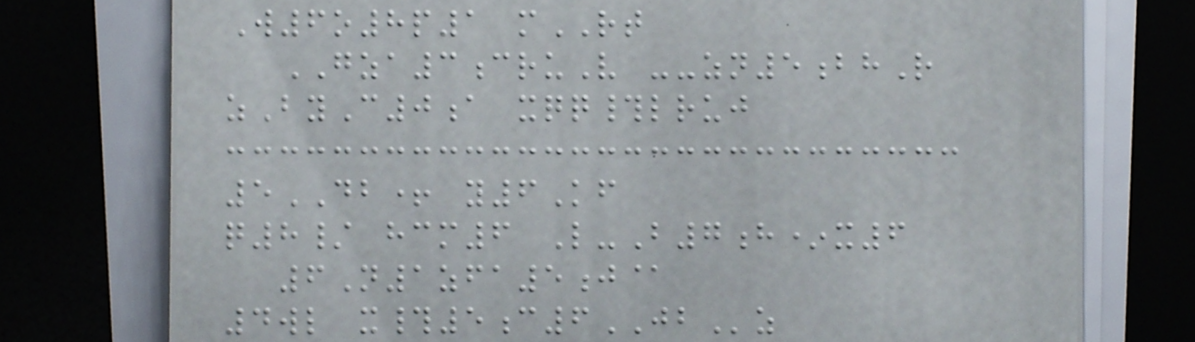W6o8p1 mRT
GZA3cruV --zn5bhR
zByC0a xqq#lruj
5DB+ y6Kf
q8/ hcm6 L-B7h*x6
6N1zfa5j@
4wl x#5c6JBz
